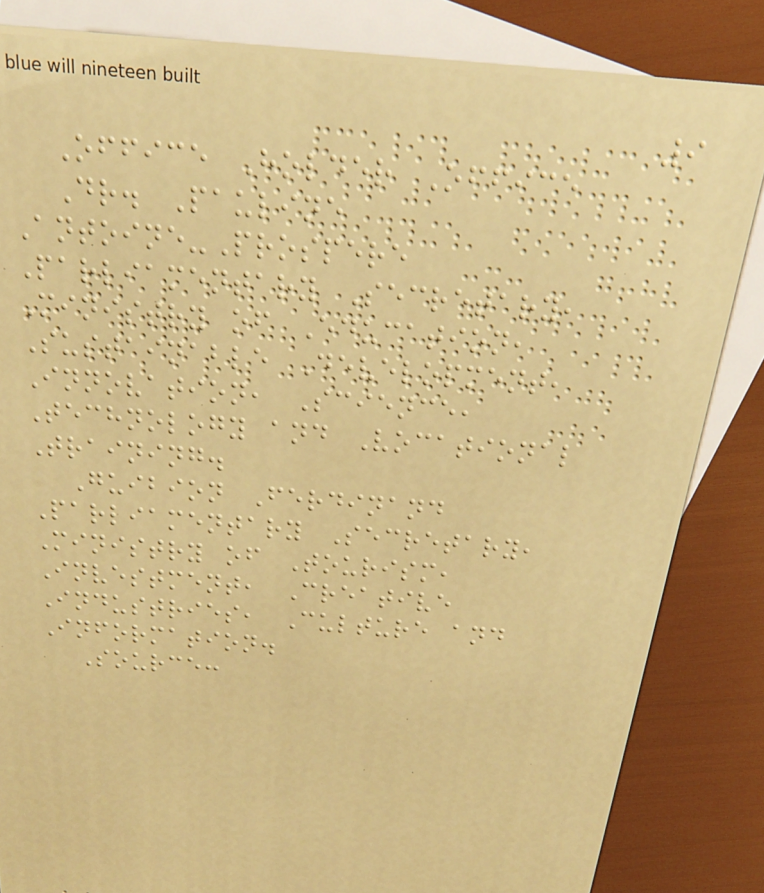9
Office Holder Office
Dr. Pauline
Antoine-Prospere
Parliamentary Secretary,
Ministry of Education,
Sustainable Development,
Innovation, Science,
Technology and Vocational
Training.
Guibion Ferdinand
Parliamentary Secretary,
Ministry of Tourism,
Investment, Creative
Industries, Culture and
Information.
Source:
